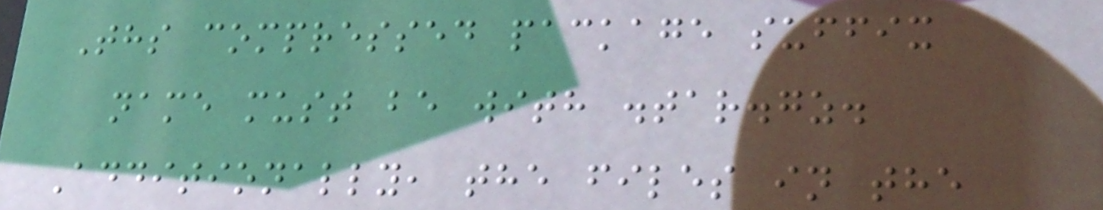Ths compressed package suffix
name must be with .tar.gz.
Additionally, the files in the
